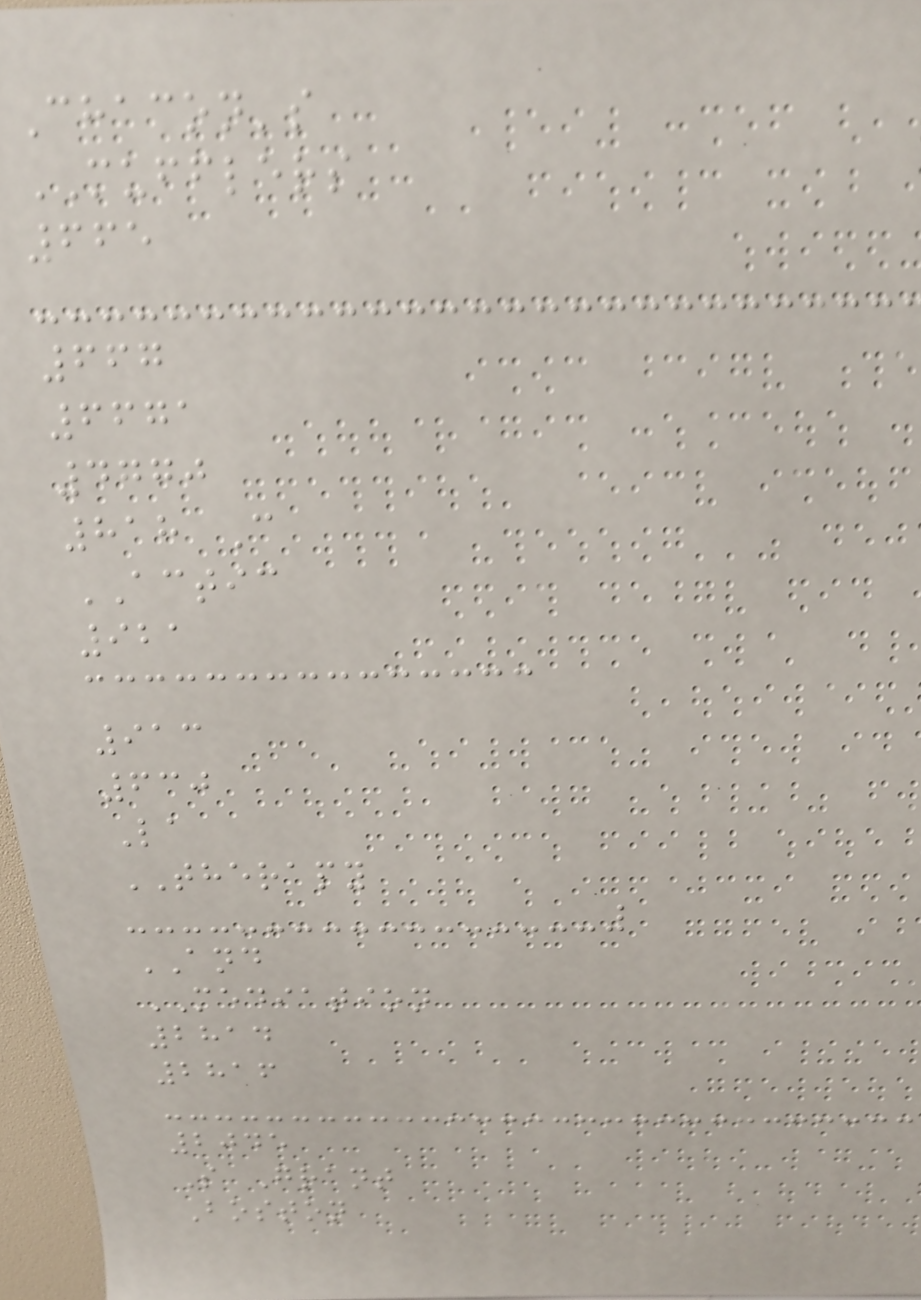Chacon's
MUFFLERS
665
667
6671
4770
818 C
ACTIC
921
913
630
La
THERAPY
AND
MEDIATION
2814
2816
2045
S Grant
Boston
